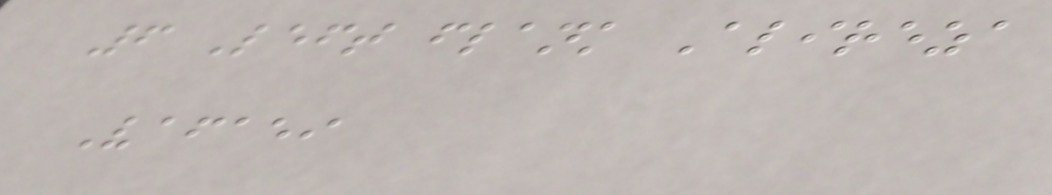6 Left flank Alireza
Vafaei
